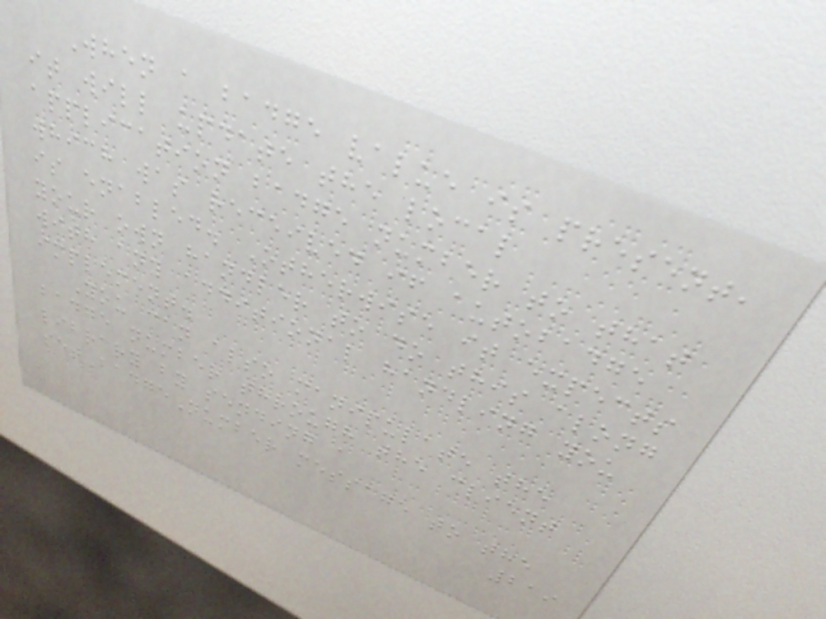When a badge value is present,
it will update the local
application badge number to that
which was received if autobadge
is enabled. Otherwise it expects
your own handler to do this along
with any additional handling you
implement.
You can also manipulate the
badge number through the client
library by sending a
setBadgeNumber message to the
219
